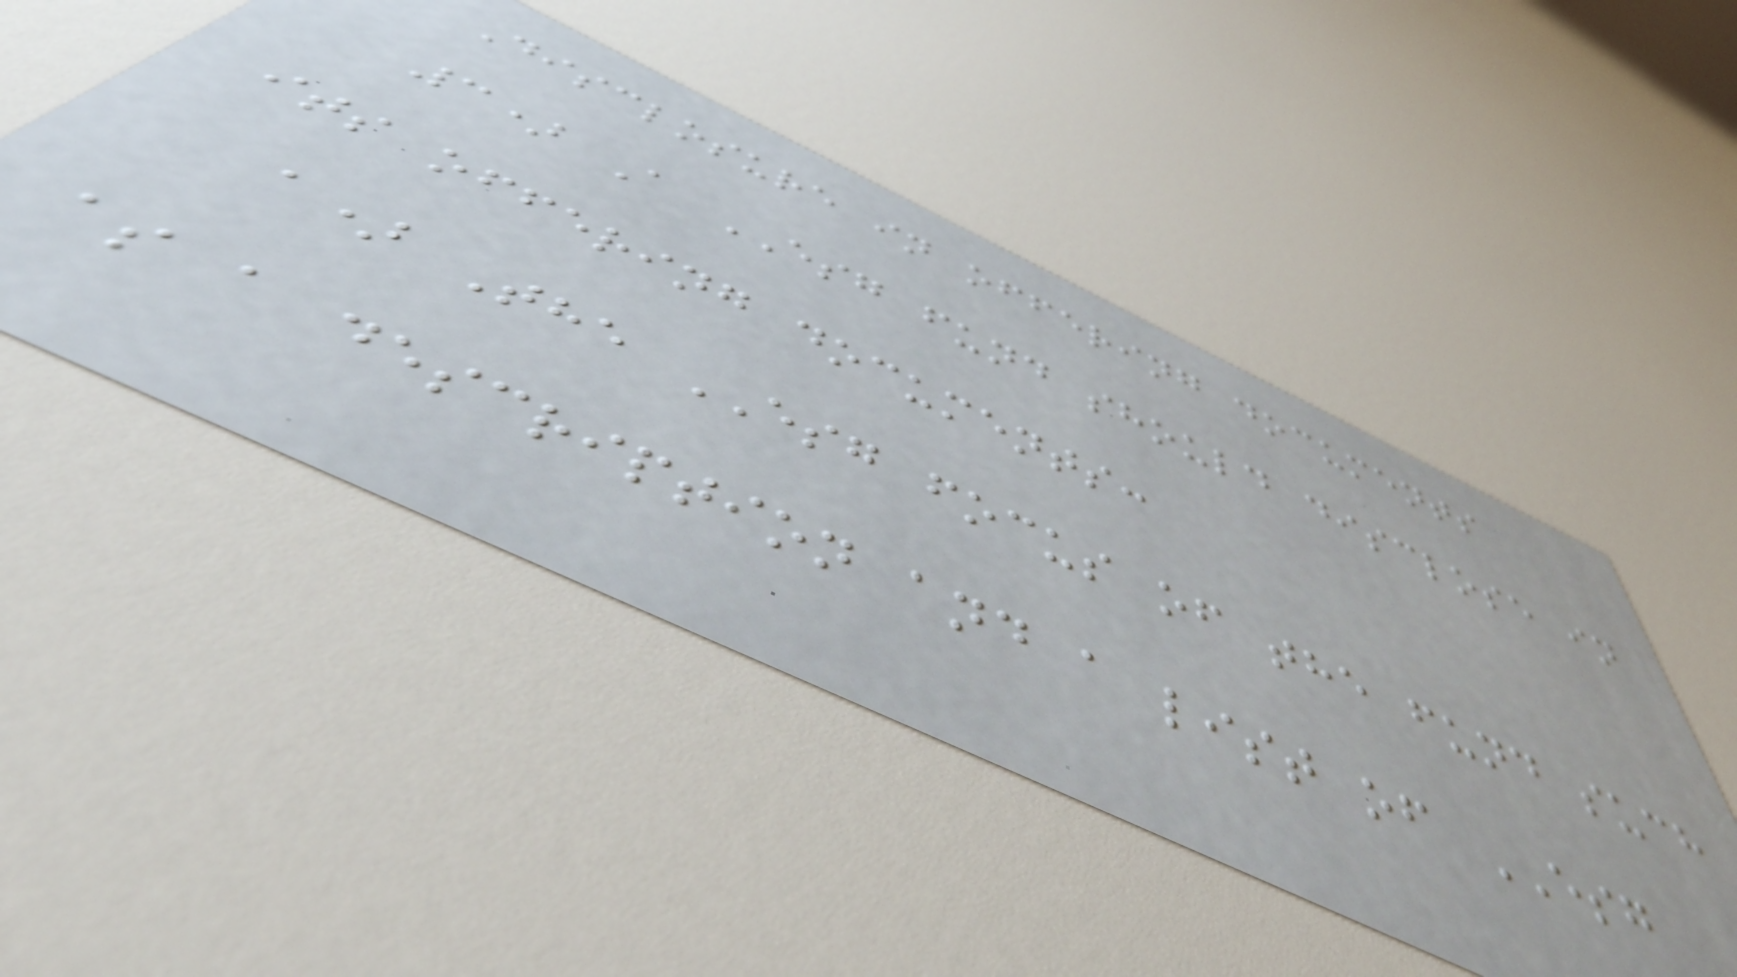Disclosure in offering documents
3) A ESG fund should disclose in
its offering documents:
a) The ESG focus of the fund such
as a description and a list of ESG
